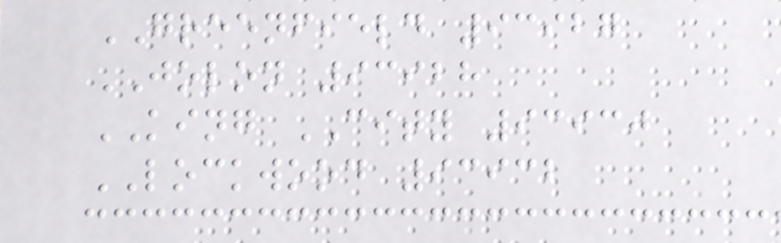GREENFIELD 93927
JOLON 93928
KING CITY 93930
LOCKWOOD 93932
